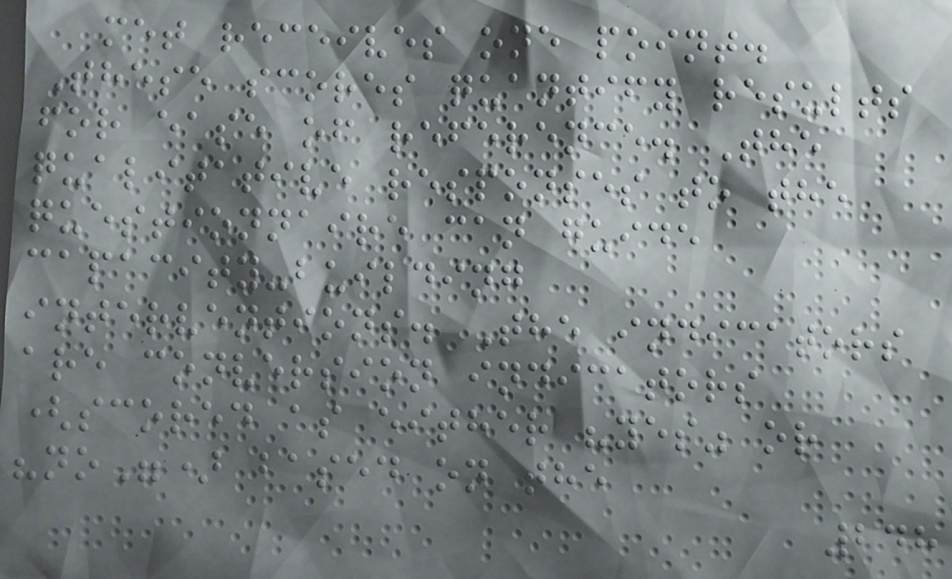met receives one point.
These scores quantify results
for ease of reference. The
qualitative responses to the
questionnaire can guide
capacity-building
interventions. The indicators
are conversion indicators
(scored as either "yes" or
"no") based on the
248
